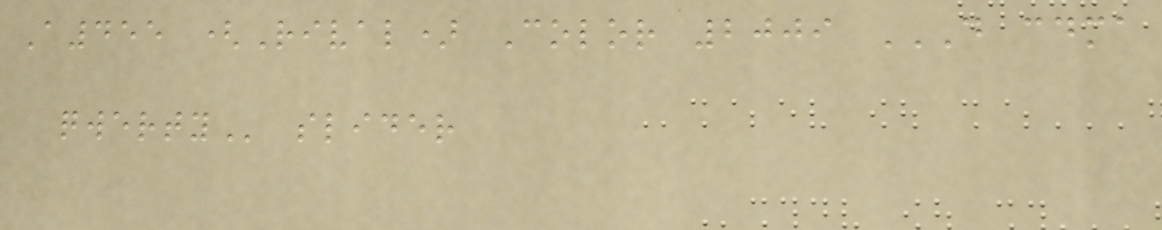A455 (Rival) Color 2009 D CDMA
QWERTY slider
